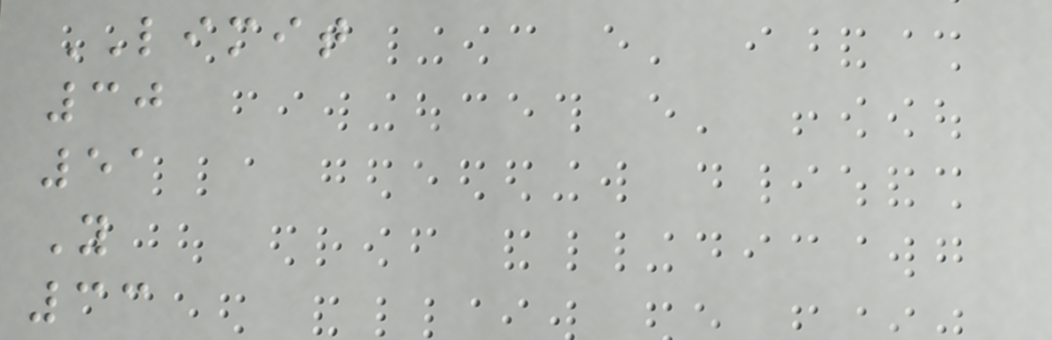LIMIT
30
51
Y
33
